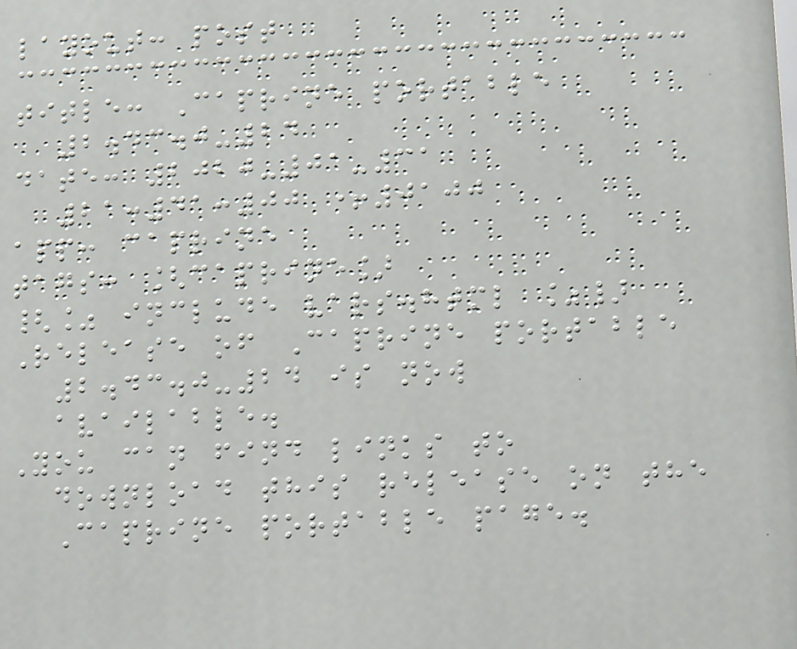layout: post
title: Caprine portable
2.43.0-24
date: 2020-01-31
21:41:00 +0100
app: caprine
tags: [caprine]
{% include vars.html %}
Release of Caprine portable
2.43.0-24 is now
available.
You can find links to
download this release on the
Caprine portable page.
